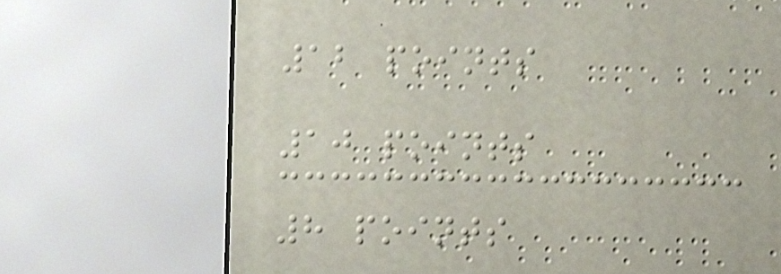12 points
10 points
8 points
